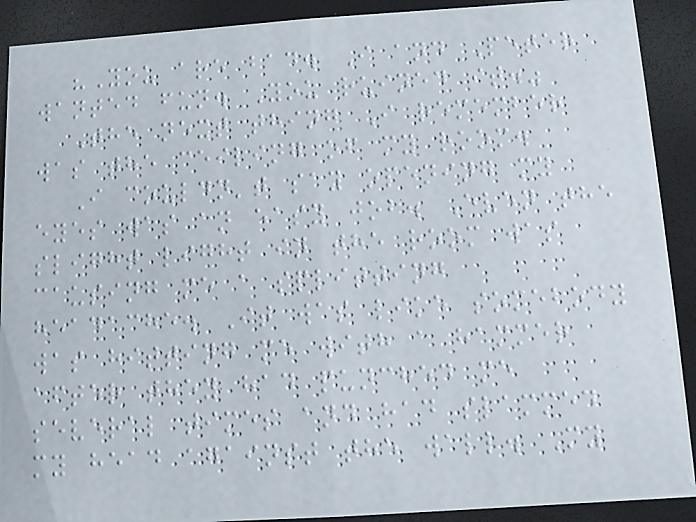"You are bad. I and Peter
wanted fun. You ruined it."
The next thing I remember
was the ceiling of my room.
I couldn't say opening my
eyes was an easy job. Even the
slight light in the room was
causing me a splitting
headache. It was like somebody
was hitting me with a hammer
after they had punched me
several times and had slammed
my head against the wall. My
